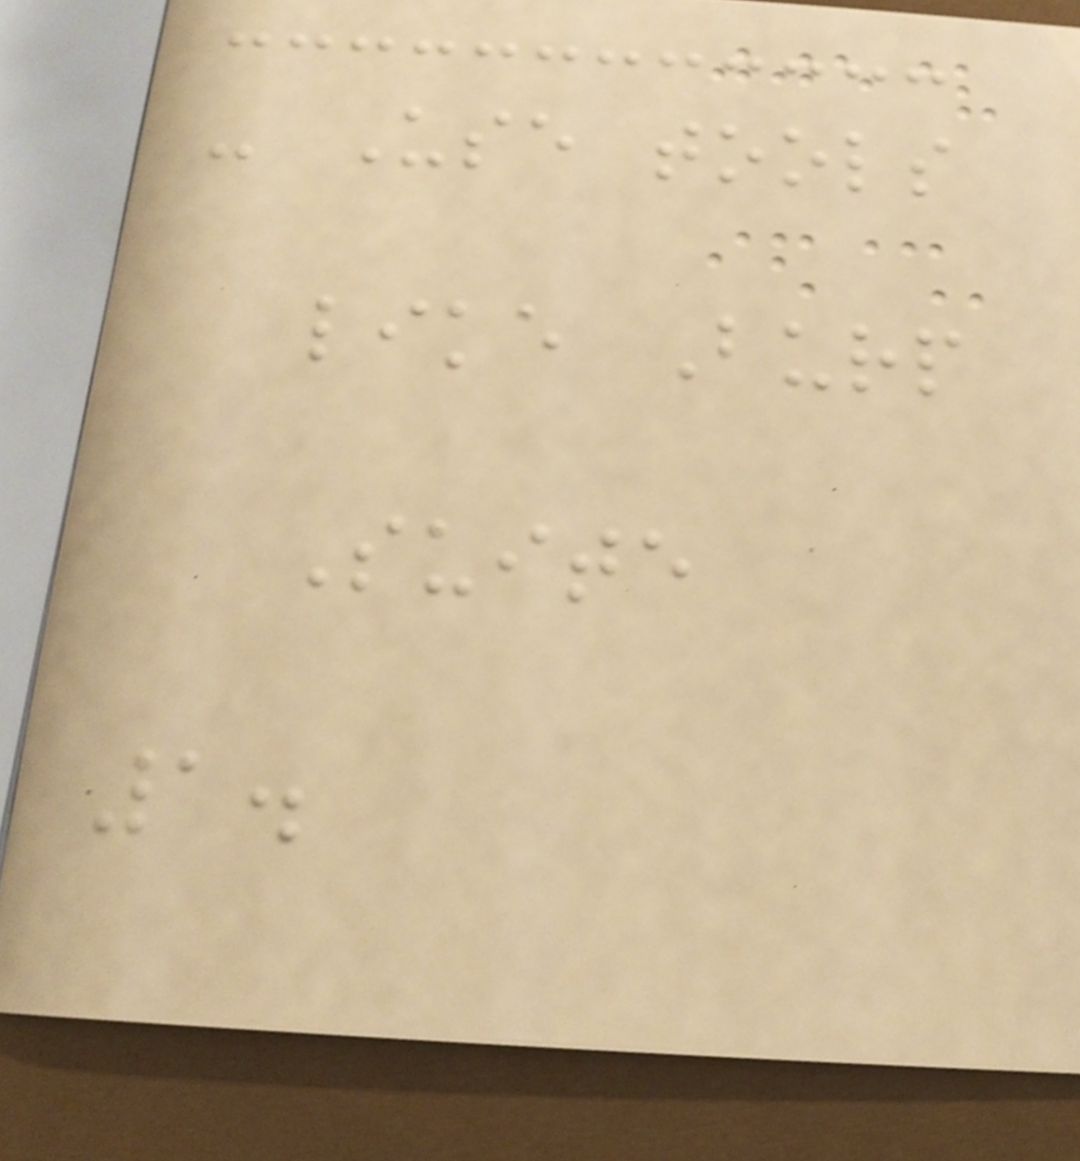- Use tools
like Burp
Suite
1.
